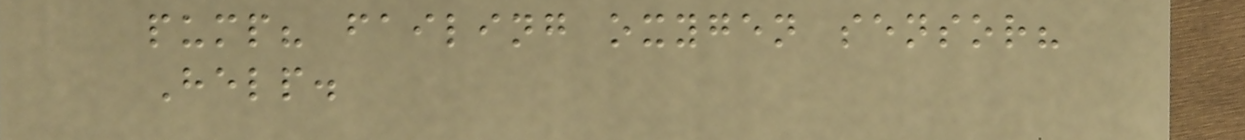pump? failing oxygen sensor?
Help.
